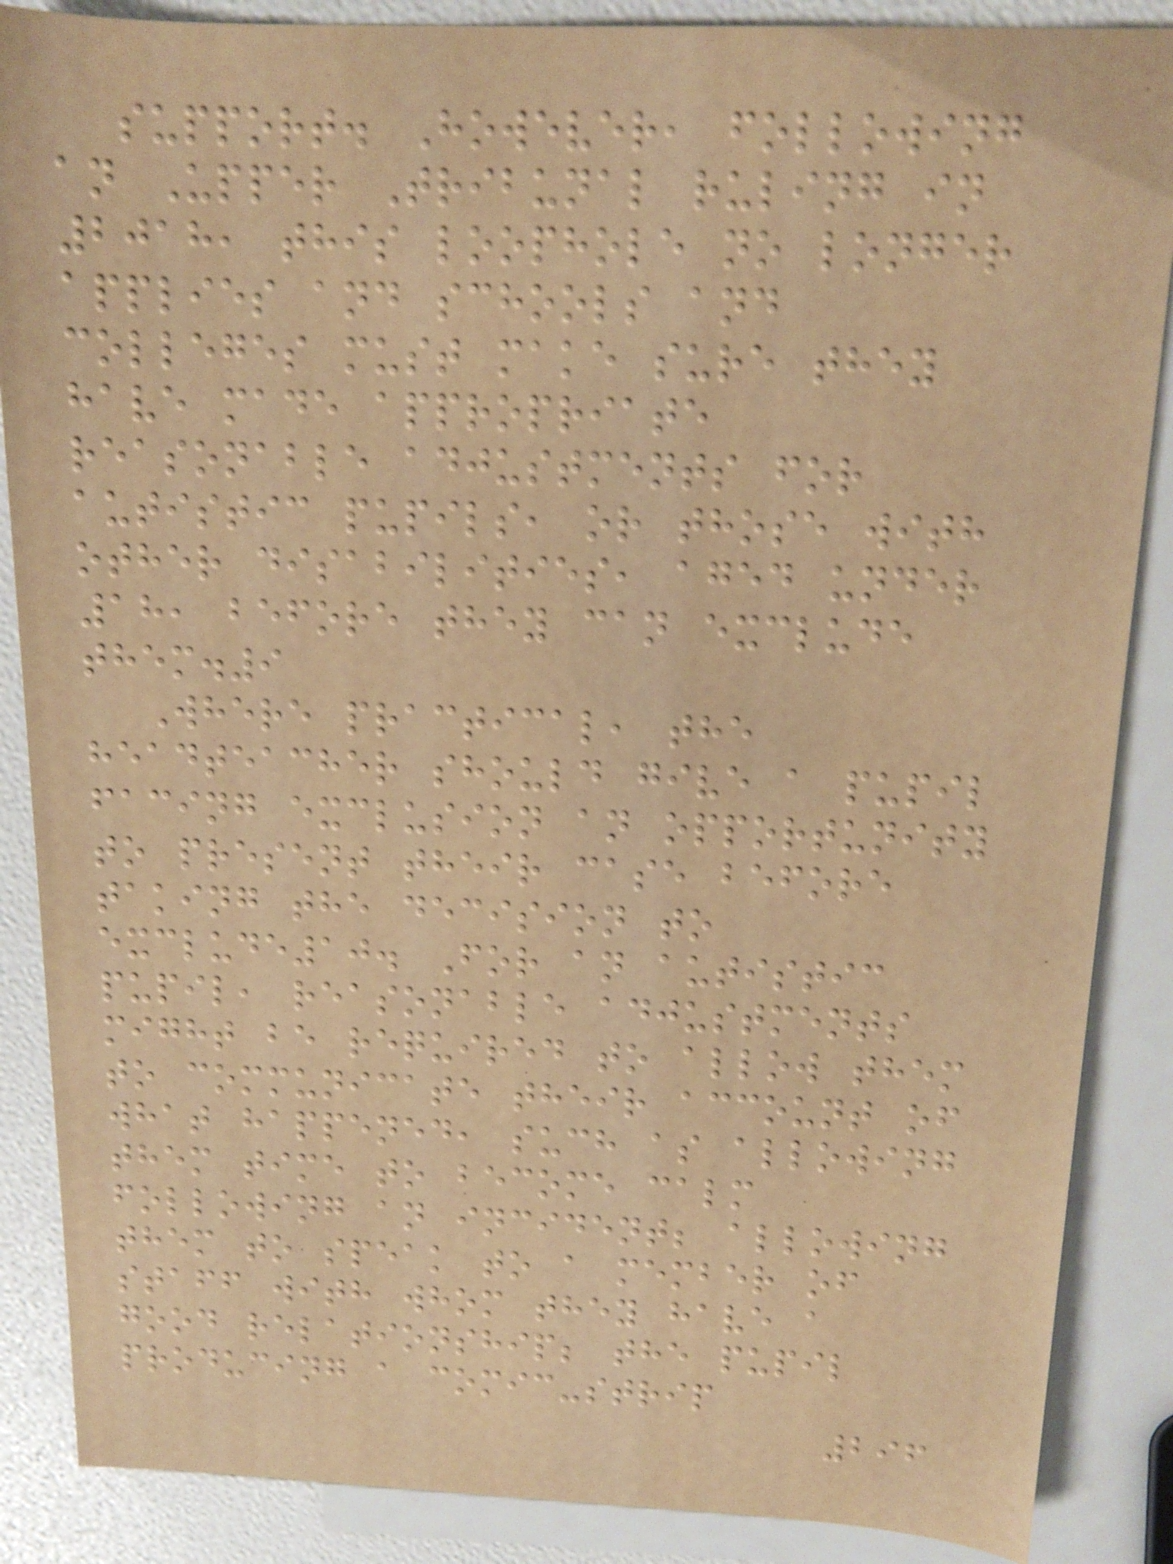support. However, following
an Upper Tribunal ruling in
2018, this loophole no longer
applies and schools and
colleges must make sure they
have made appropriate
reasonable adjustments for
autistic pupils, or those with
other disabilities, aged under
18, before they can exclude
them.9
Where practical, the
headteacher should give a pupil
facing exclusion an opportunity
to present their case before
taking the decision to
exclude10. For an autistic
pupil, reasonable adjustments
might be required to allow them
to communicate their account of
what happened, such as allowing
them time to become calm
following an incident; allowing
them to speak to a member of
staff with whom they have a
good relationship; the pupil
producing a comic-strip
296
